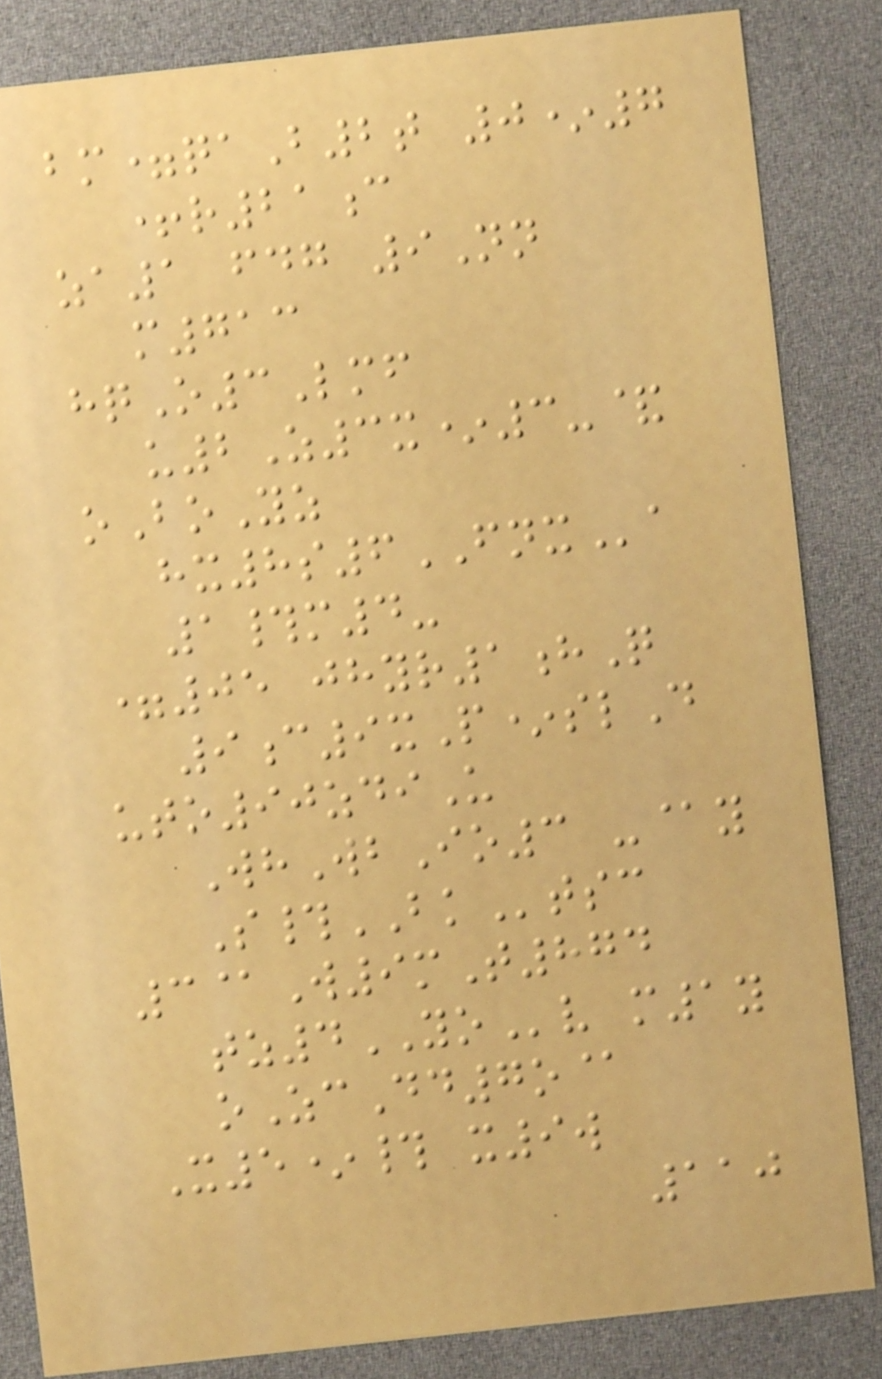bm=qaB2t 0*7
+r21c
za1 fdg 9Nn
m713
hqO3Lmf
u2Z3x*3-&
oBoYz
hx8s6FNXa
1#m4-
=05 jhyr1hQ
9c9xP*slD
uto90zdiU
WhWbIo3 -@y
S#BKtsc
3@W9mT874
tz4YOv m1y
oZcDd7o@
X5*# x9w
110
